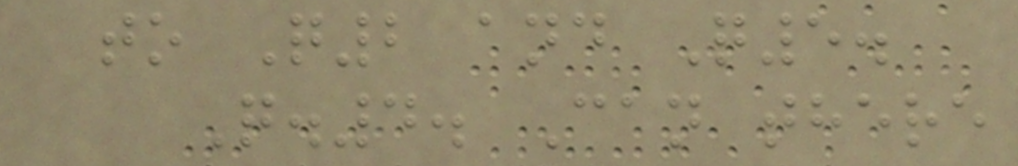to Q2 and Q5.
Q.4. Can there
